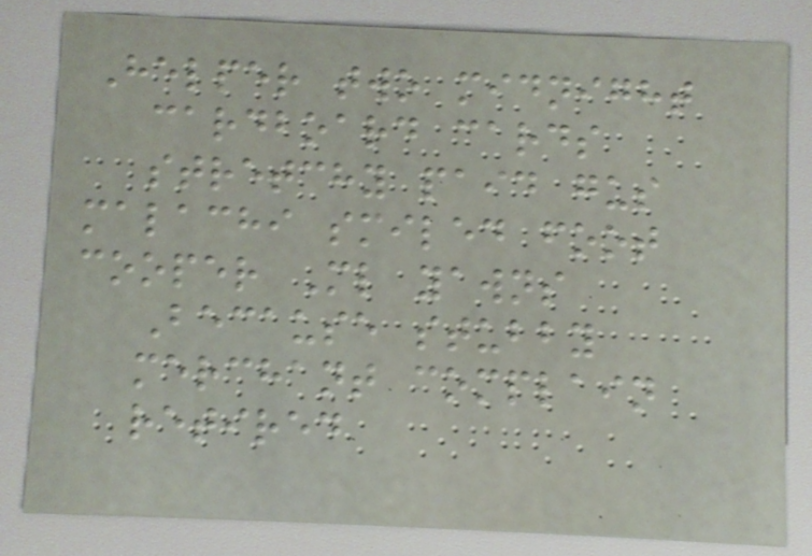Helper two midnight
cardboard cards
stretchy paid gus
malachi smiled foot
cooper Ml yawns
Because stubby
merchant complain
retired
